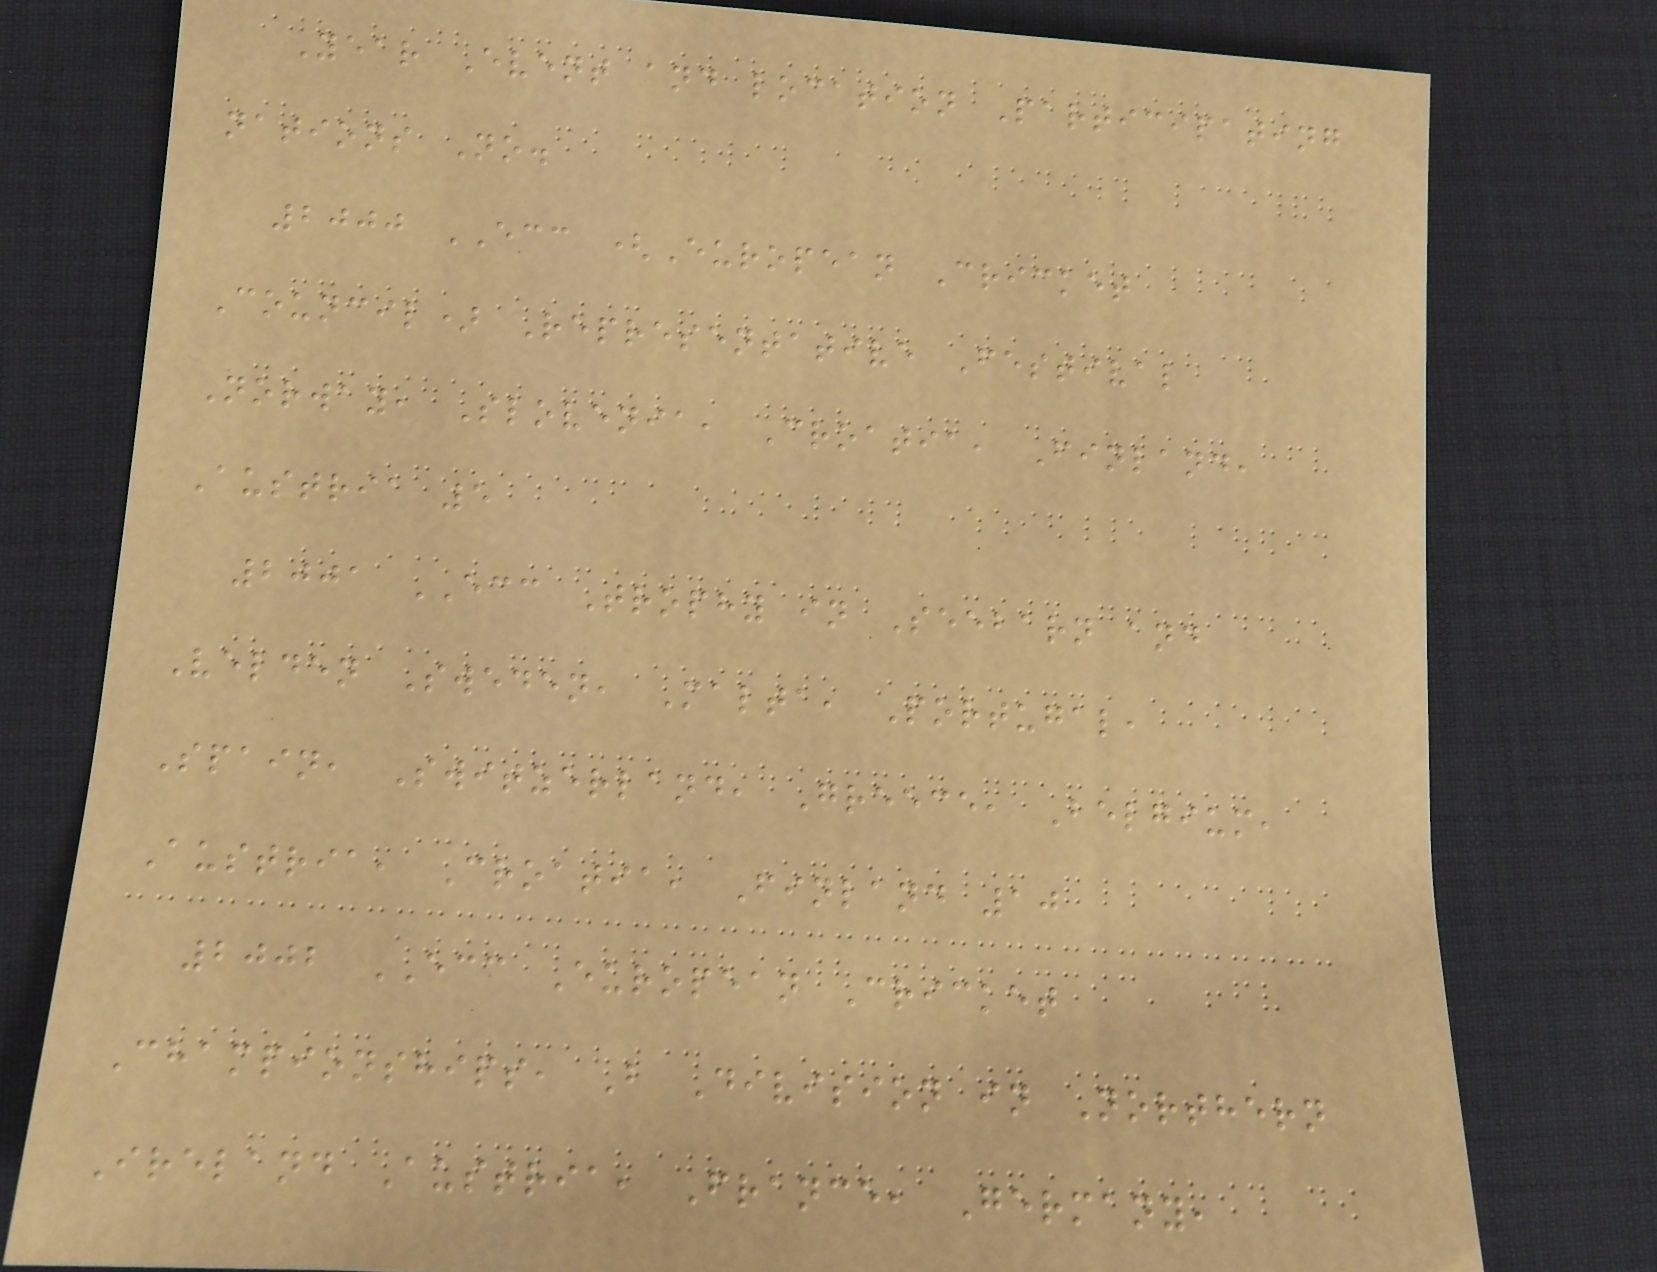Year Event and location Participating
nations No.
2000 ECC (European Cricket
Council) Representative Festival
Norway, Slovenia, Croatia, Finland,
Austria 5
2001 ECC Trophy in Seebarn and
Velden Sweden, Malta, Portugal,
Spain, Switzerland, Greece, Belgium,
Austria, Croatia, Finland 10
2002 ECC European Cricket
Championships, B Division in Northern
Ireland Austria, France, Germany,
